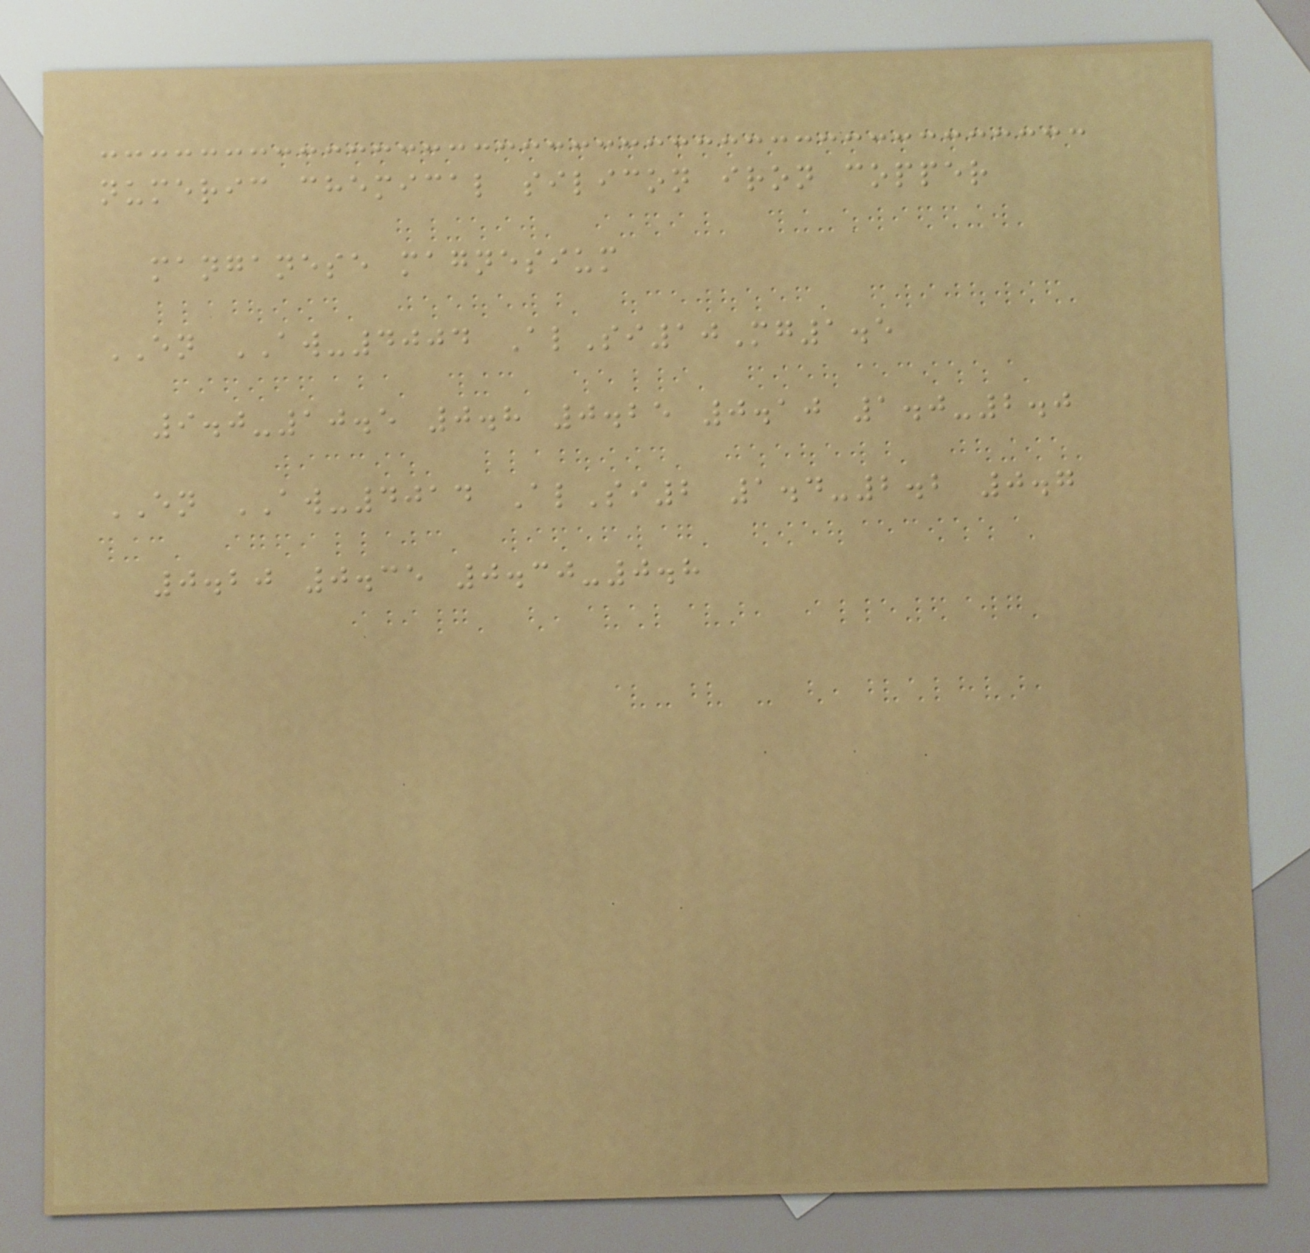numeric chemical silicon iron copper
manganese magnesium
EN AW-4004 AlSi10Mg1.5
9.0-10.5 0.8 0.25 0.10 1.0-2.0
EN AW-4014 AlSi2 1.4-2.2 0.7
0.20 0.35 0.30-0.8
